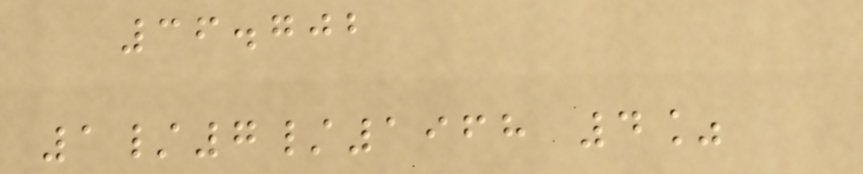36.702
1/7/1968 4%
